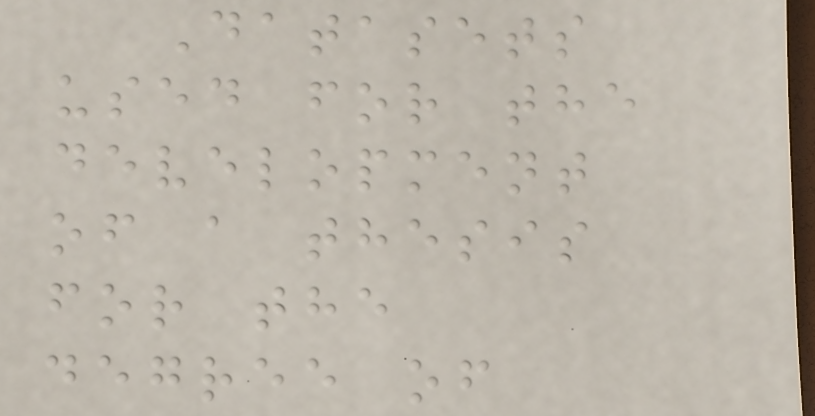Datasets
used for the
development
of a thesis
for the
degree of
